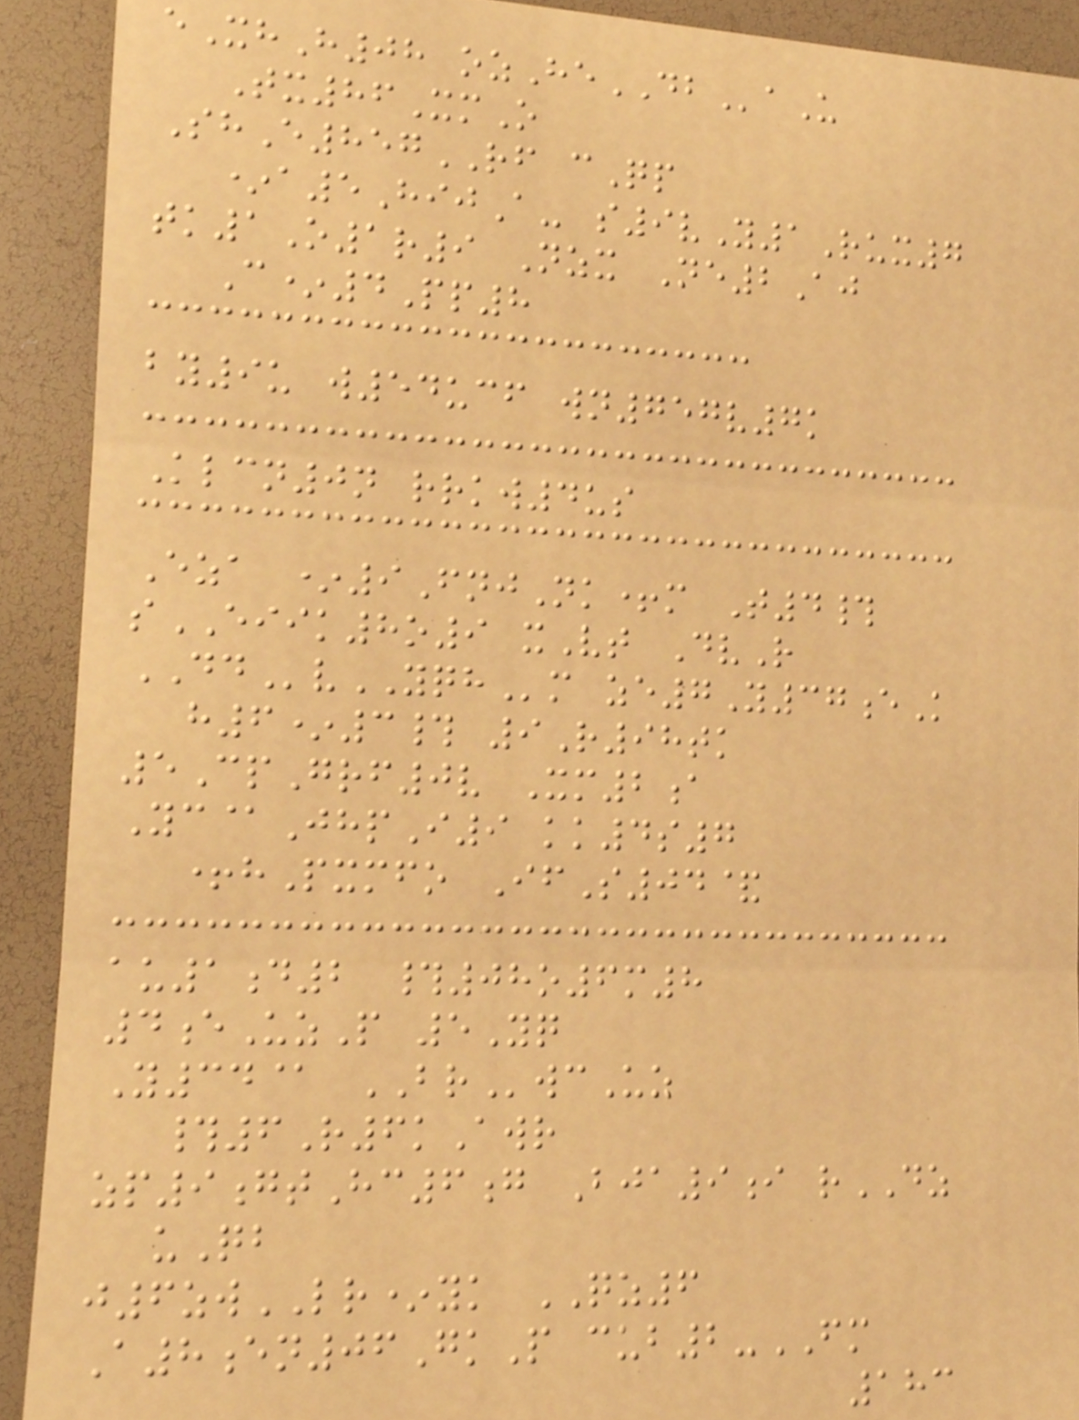eXhH08 ozHeDBaU
Tx86XmO
ShE857RF cQp
*a5HijA- s9vY1Rux7
tk1O1r9 Nzx Ne2Aj
C*4Pp8
by9u w54ucf wn757v7k
Klcn0n rrkw4us
Eza *9FnjNk+m T4#
sEIIK8o9 xVt DvR
DDvYQHm ze7Y37eK
h6*3# 9R98tk
5CpGrf0v Xm2a
Yc@JhpI9 kk4s7
+hPxmfo IfS04&
au1d2 #08o6m8
4eUzP 5Yq
Y34@ BRwcUz
#6R6kAwr
zp9gtHc6g Bja9i rDZ
uQb
j6zwLR*yk QZ6
A8en06GkP cub2-FM
183
